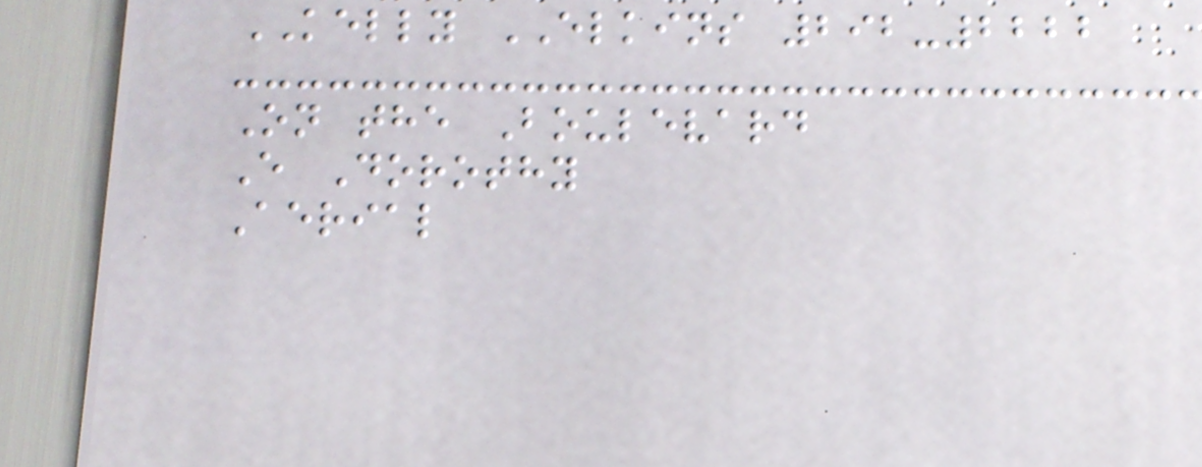KELLY ELKINS 292-2222
On the Boulevard
E Dorothy
Aerial
